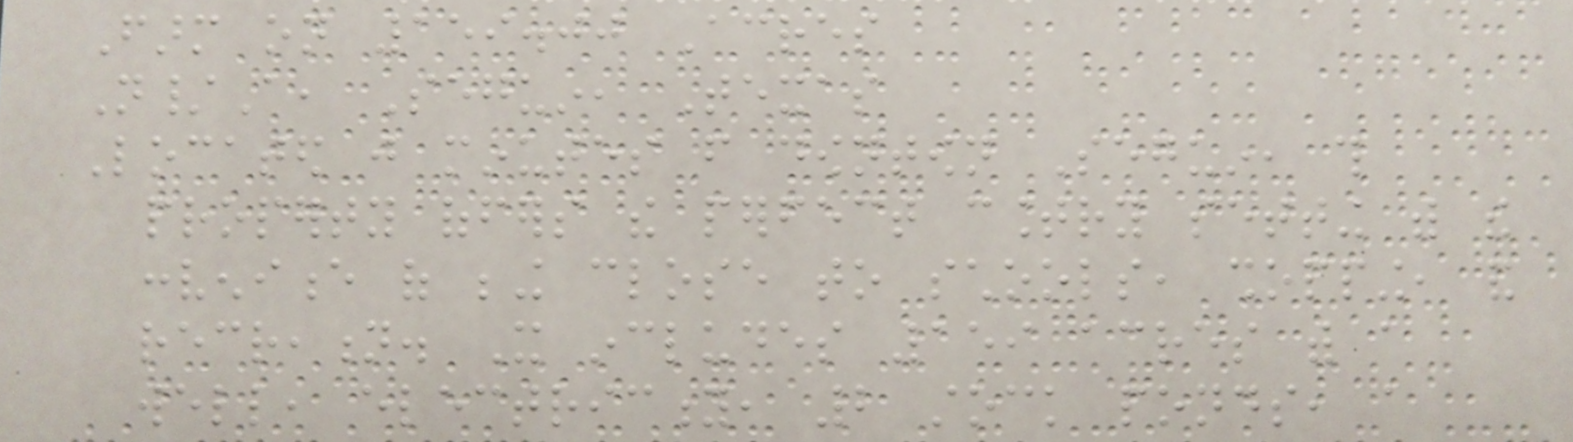Farm on 159.00 Acres
N/A, Seguin, Texas
Located just minutes from downtown Seguin, this
property offers the perfect country setting with the
convenience of being close to schools, shopping, and
recreation. It includes 159 acres with a
well, electricity, 2 stock ponds, a
